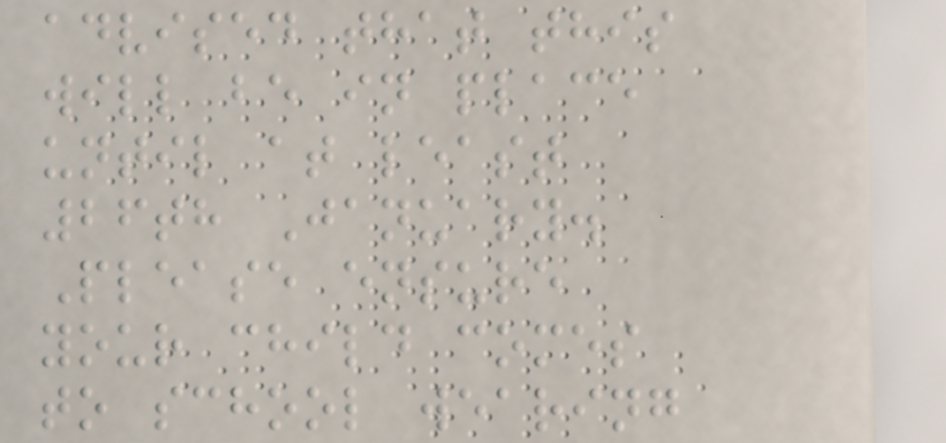advised that this
will be in place
until at least
26th January.
Please ensure
your child comes
to school wearing
